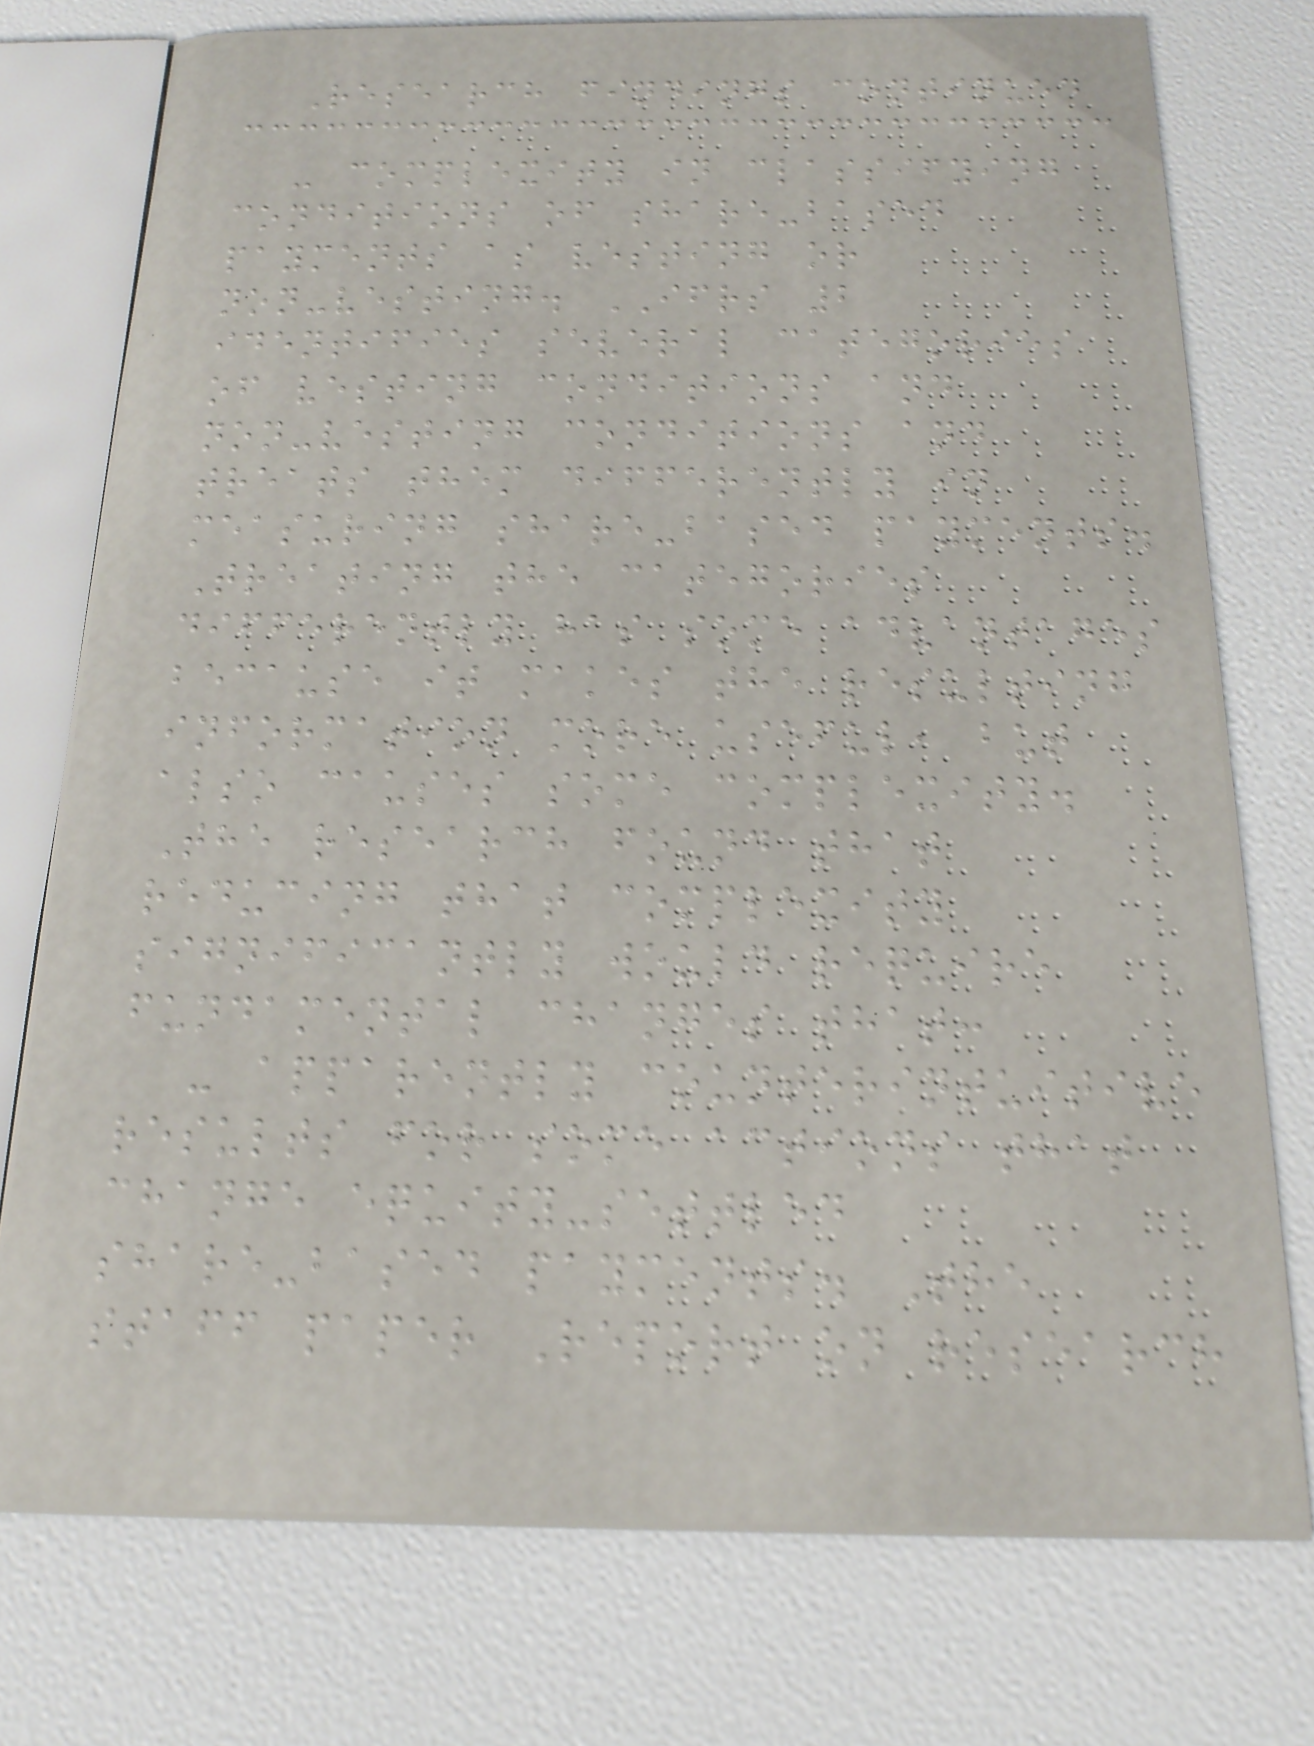Research findings continued
- complexity in classifying
conditions of share-based
payments as vesting or
non-vesting. IFRS 2
identifies several categories
of vesting conditions and
non-vesting conditions and
treats them differently in
measuring share-based payments.
Treating the categories
differently has some advantages
because it makes the resulting
information more useful, but
also causes some complexity.
The research found that
reducing that complexity
significantly would require
fundamental changes that:
- apparently counterintuitive
results for some actions that
change equity-settled
share-based payments. The
staff paper Report on research
